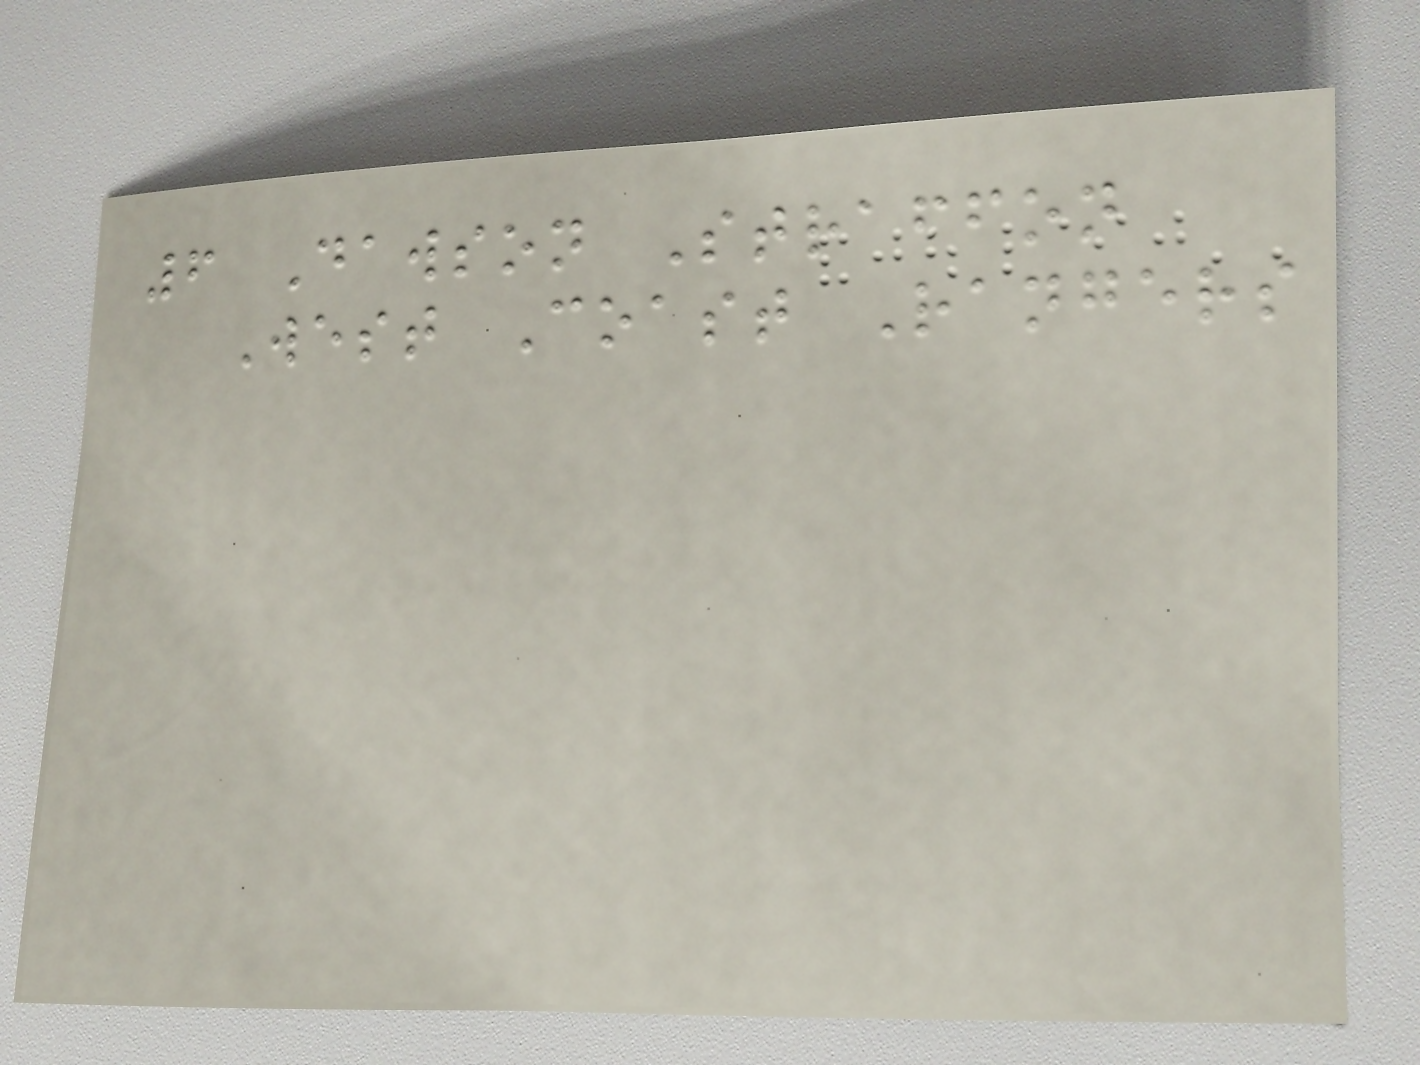6 Dawson Straffon
West Coast Rangers
